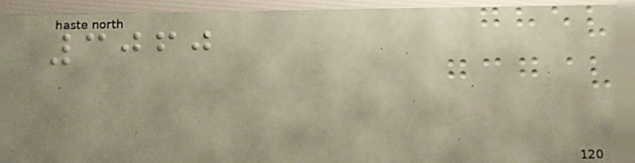3060
